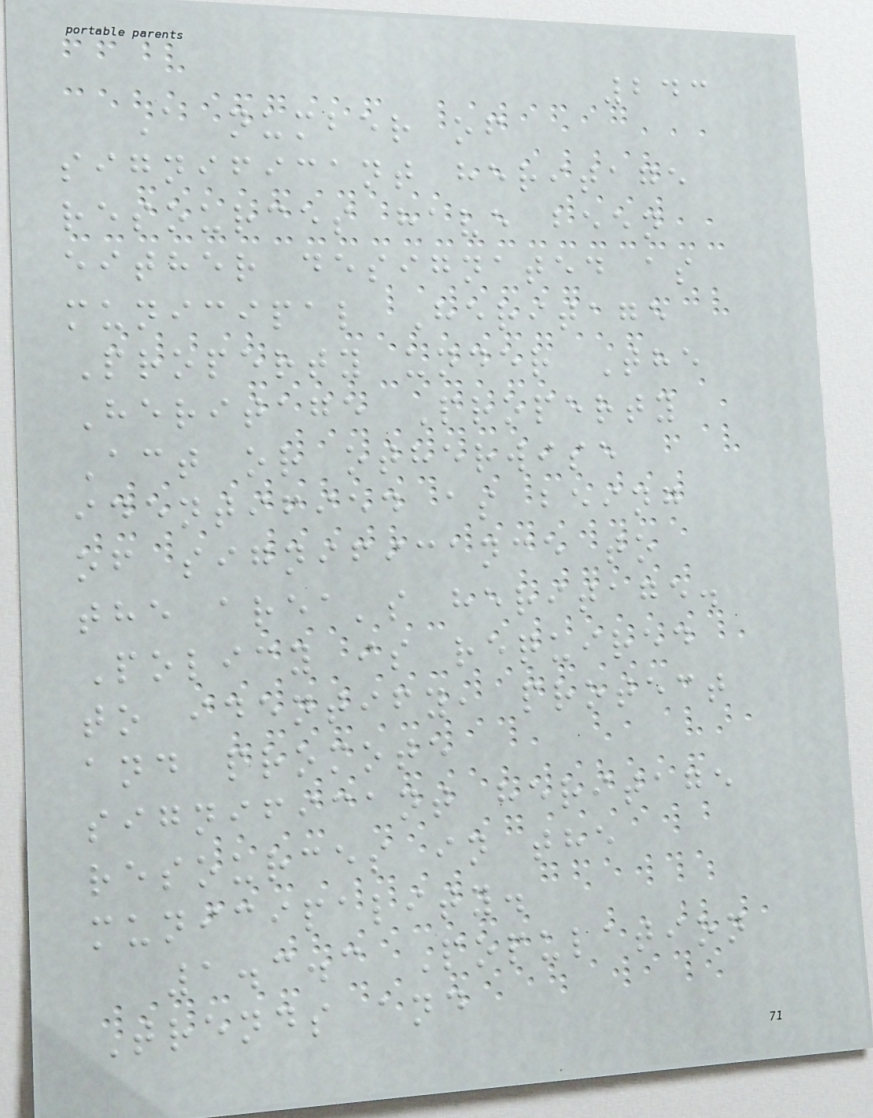243
A number of
significant heritage
resources have been
either designated as
municipal Heritage
Property under The
Heritage Property
Act or otherwise
identified as being
of significance to
the area's heritage.
Policy is required
to identify, protect
and promote
significant heritage
resources in the
municipality.
1.3.3 Population
Trends and
